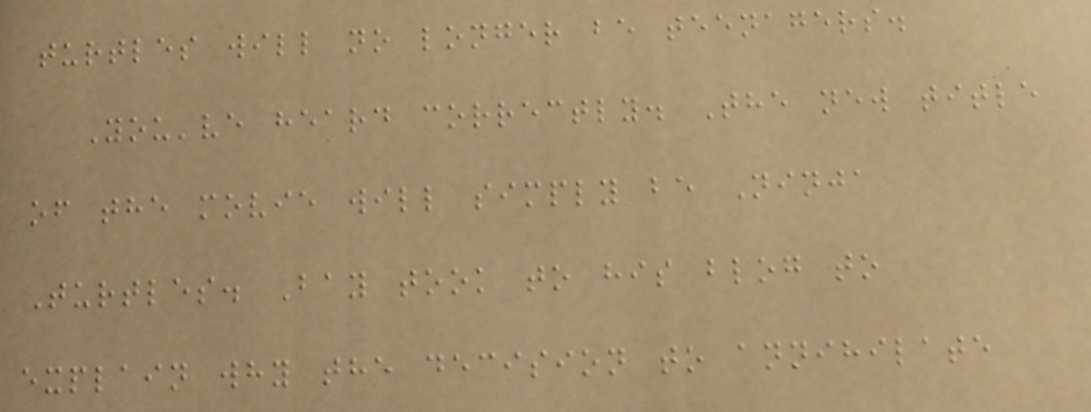turtles will no longer be teenagers.
You've heard correctly. The new title
of the movie will simply be Ninja
Turtles. Bay took to his blog to
explain why the decision to annihilate
